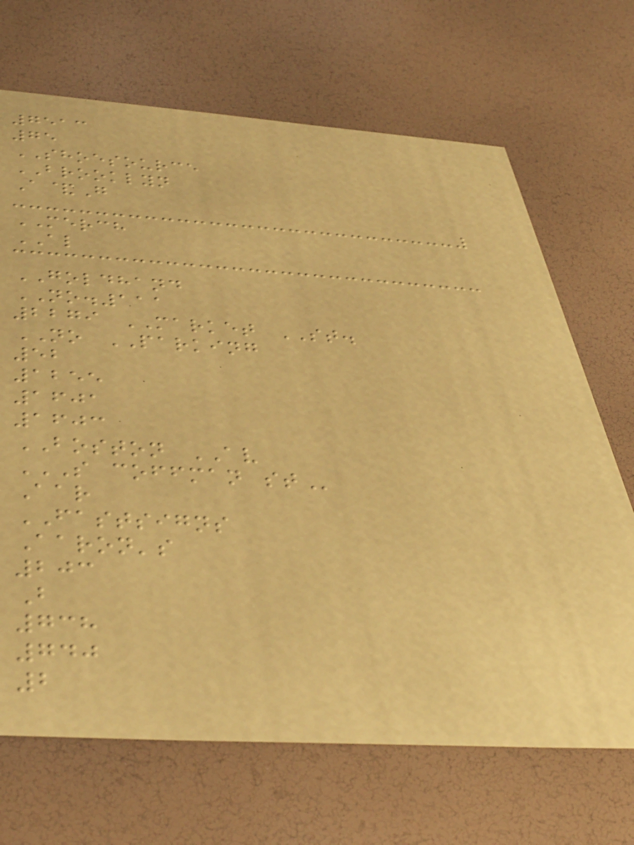7513
75
SHOESOURCE
BROOKLYN
A&G
MERCH
AL
GOLDHAND
NO.111
2279 MARKET ST.
NO PARKING
52
1255
1601
1603
BOSTON AV
S COFFMAN ST
Aar
FASTSIGNS
Aaron's
203
B
738
740
2
